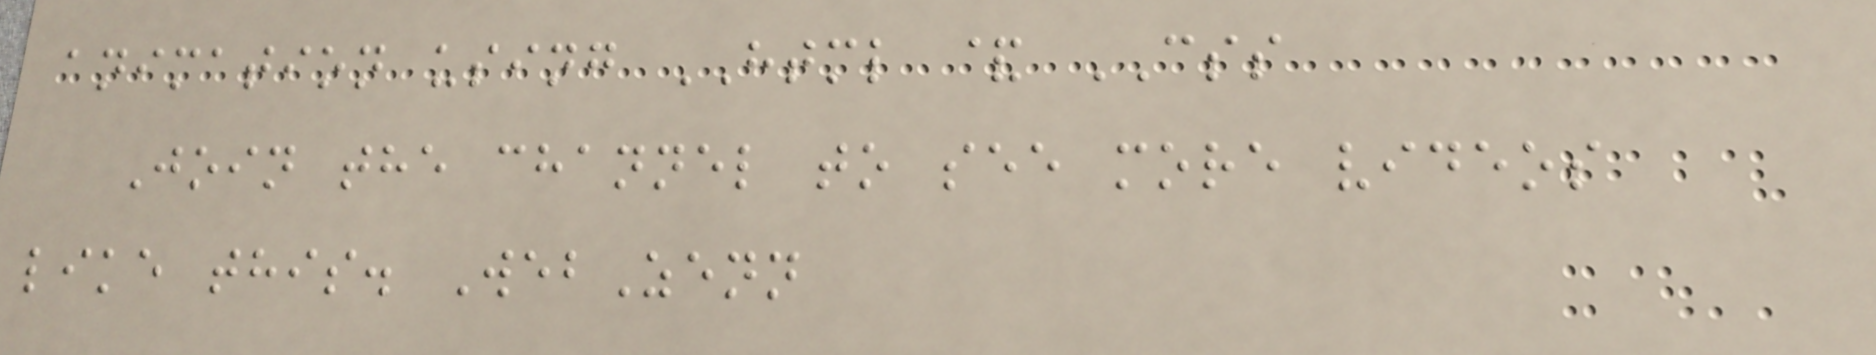animation using HTML & CSS
Join the channel to see more videos
like this. WebZenn
